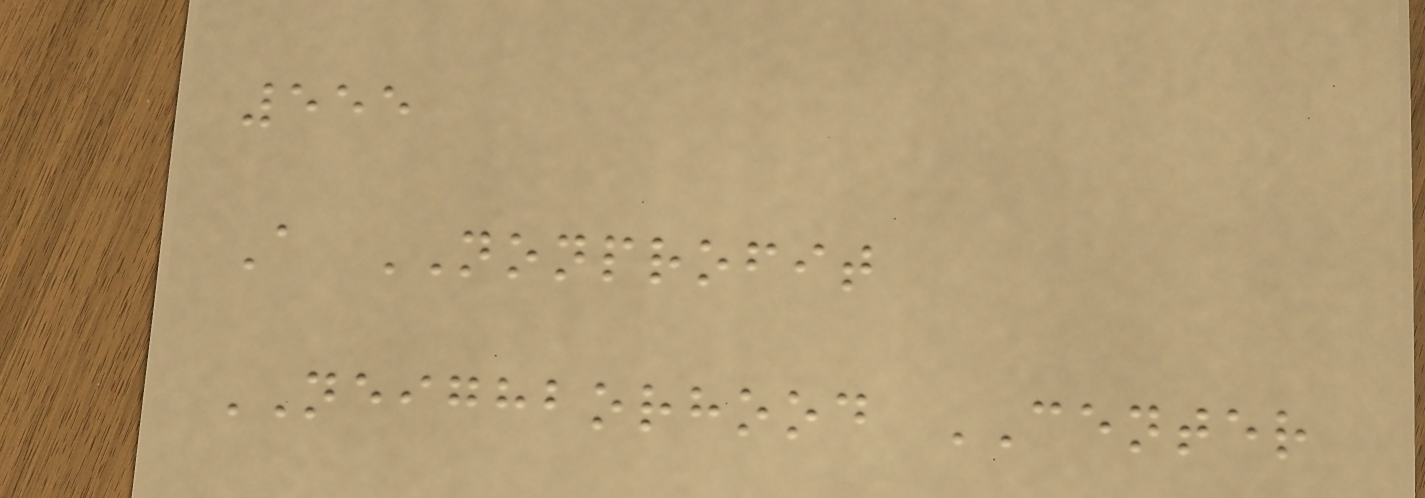555
A NONPROFIT
NEIGHBORHOOD CENTER
